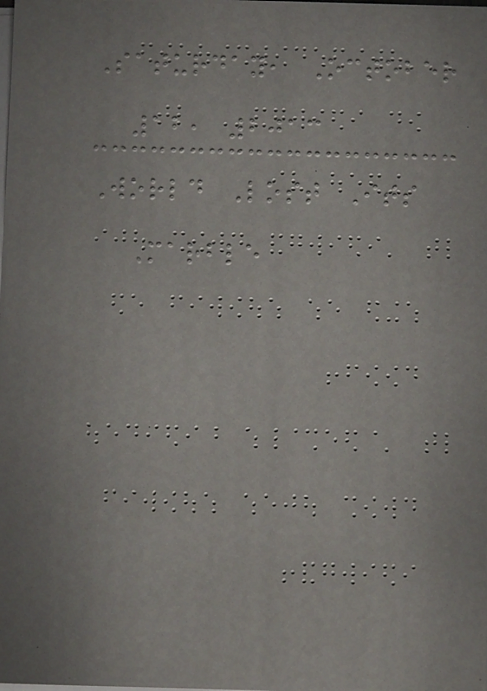Saturday, October
12, 2013
World Lost Its
Marble
